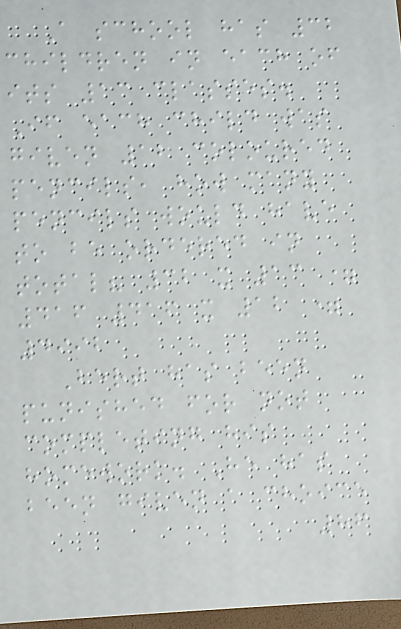A school has 32
children in each of
its 13 classes.
If each child was
given 12 coloured
pencils, how many
pencils would have
to be ordered in
total? 32 x 13 =
416 416 x 12 =
4992
Bert has been
punished for not
completing his
homework. He has
been given a choice
86
